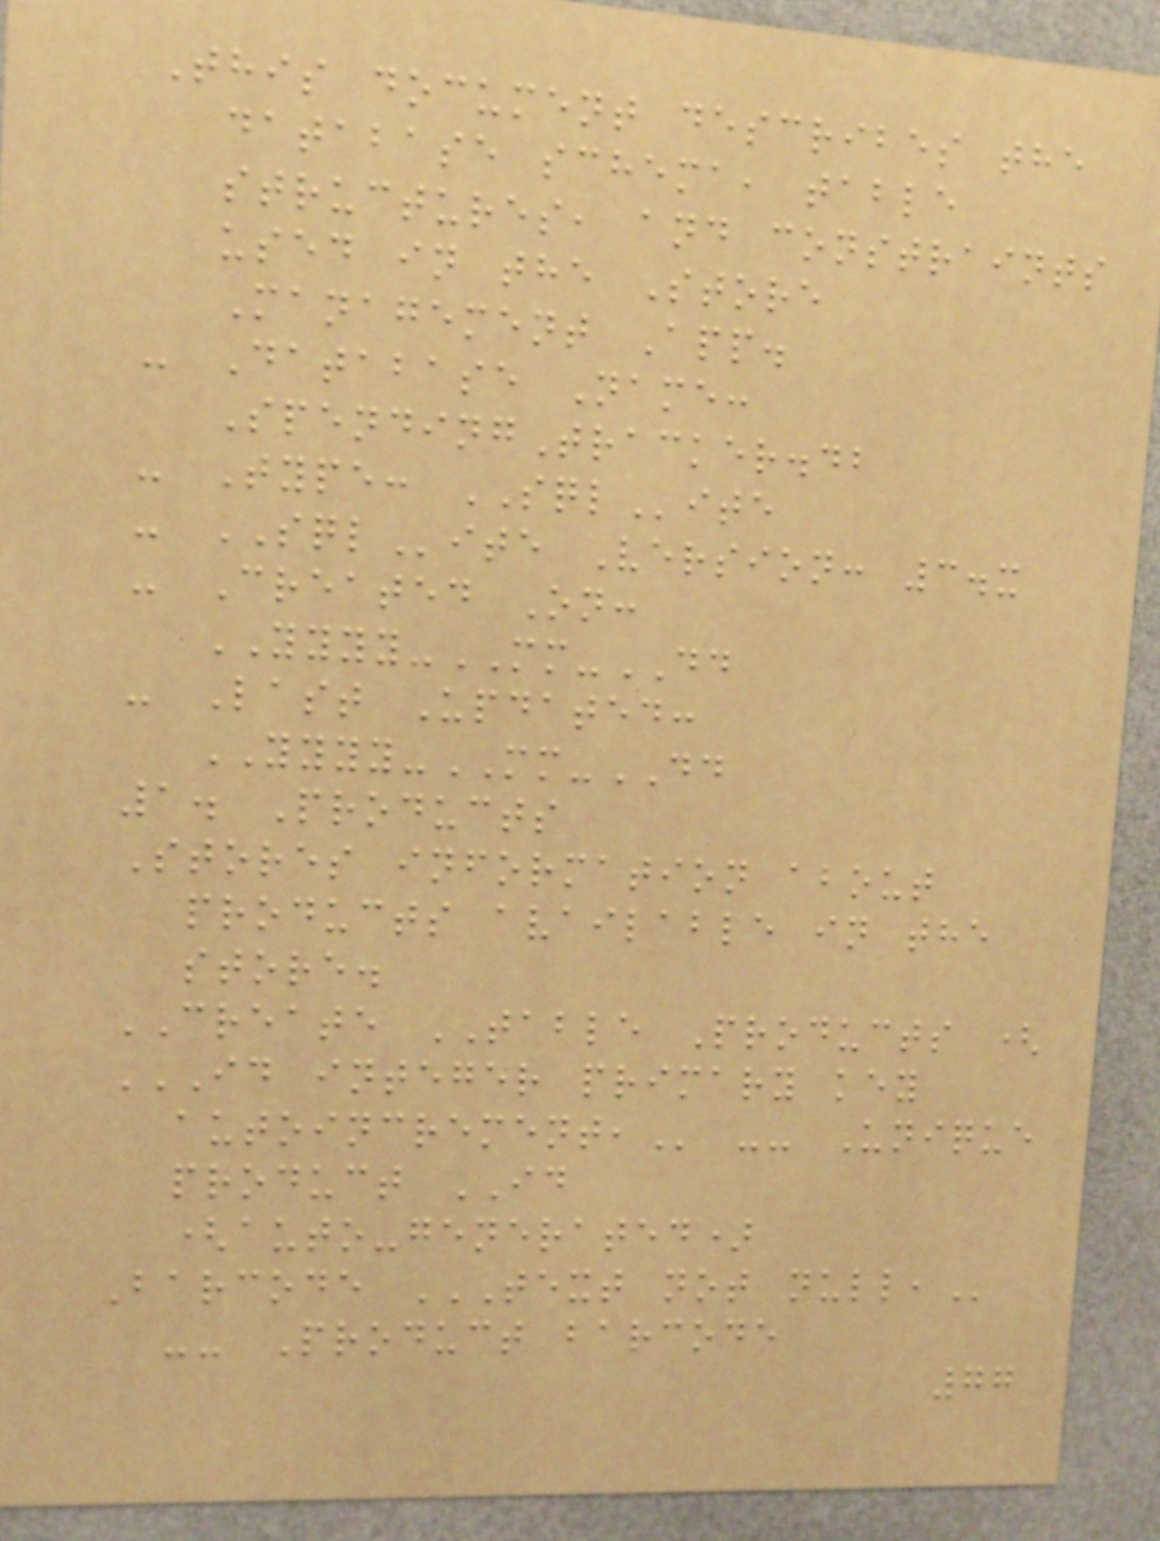This document describes the
database schema, table
structures, and constraints
used in the Store
Management App.
- Database Name:
SpendingTracker.db
- Type: SQLite
- SQLite Version: 3.x
- Created On:
YYYY-MM-DD
- Last Updated:
YYYY-MM-DD
1. Products
Stores information about
products available in the
store.
CREATE TABLE Products (
ID INTEGER PRIMARY KEY
AUTOINCREMENT, -- Unique
product ID
(auto-generated)
Barcode TEXT NOT NULL,
-- Product barcode
77
